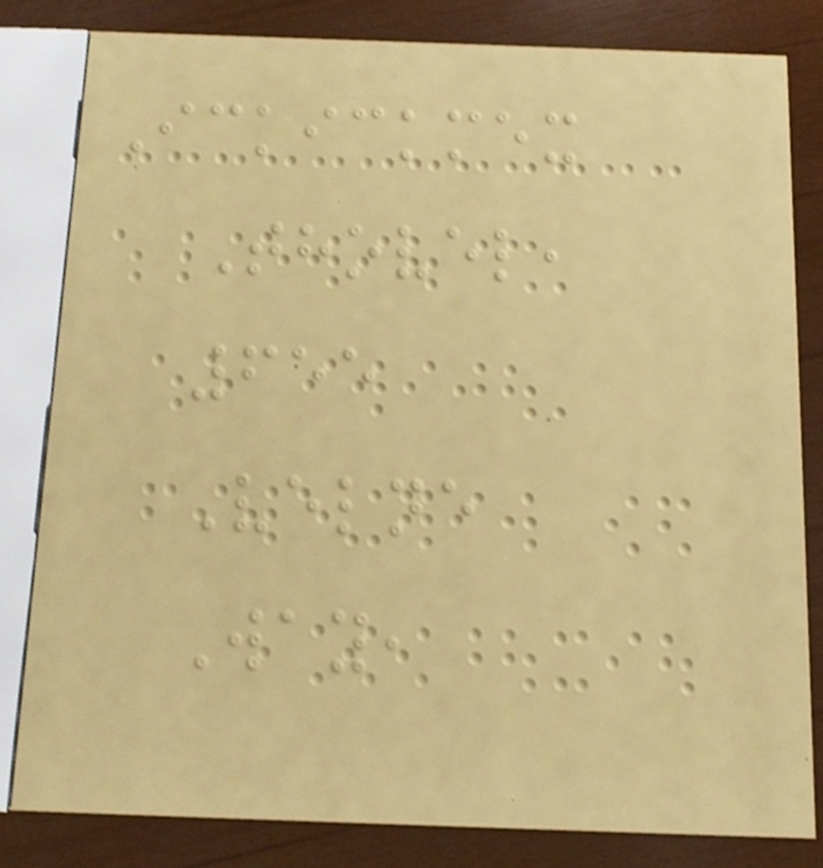Ickickmex
Thovel,
655
Velne
Way,
